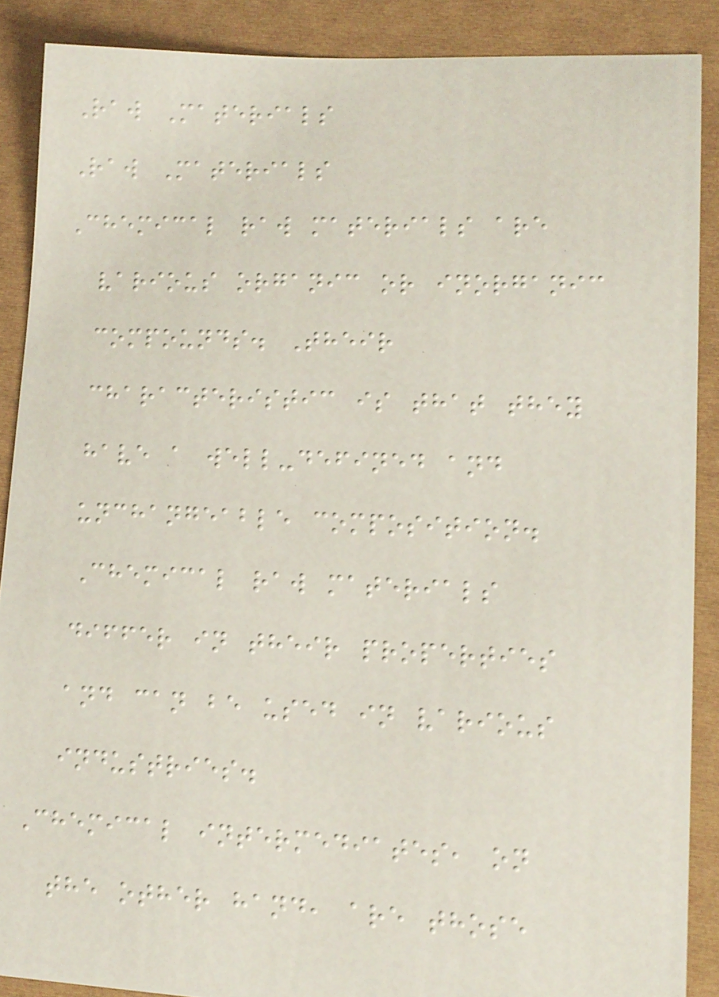Raw Materials
Raw Materials
Chemical raw materials are
various organic or inorganic
compounds. Their
characteristic is that they
have a well-defined and
unchangeable composition.
Chemical raw materials
differ in their properties
and can be used in various
industries.
Chemical intermediates, on
the other hand, are those
